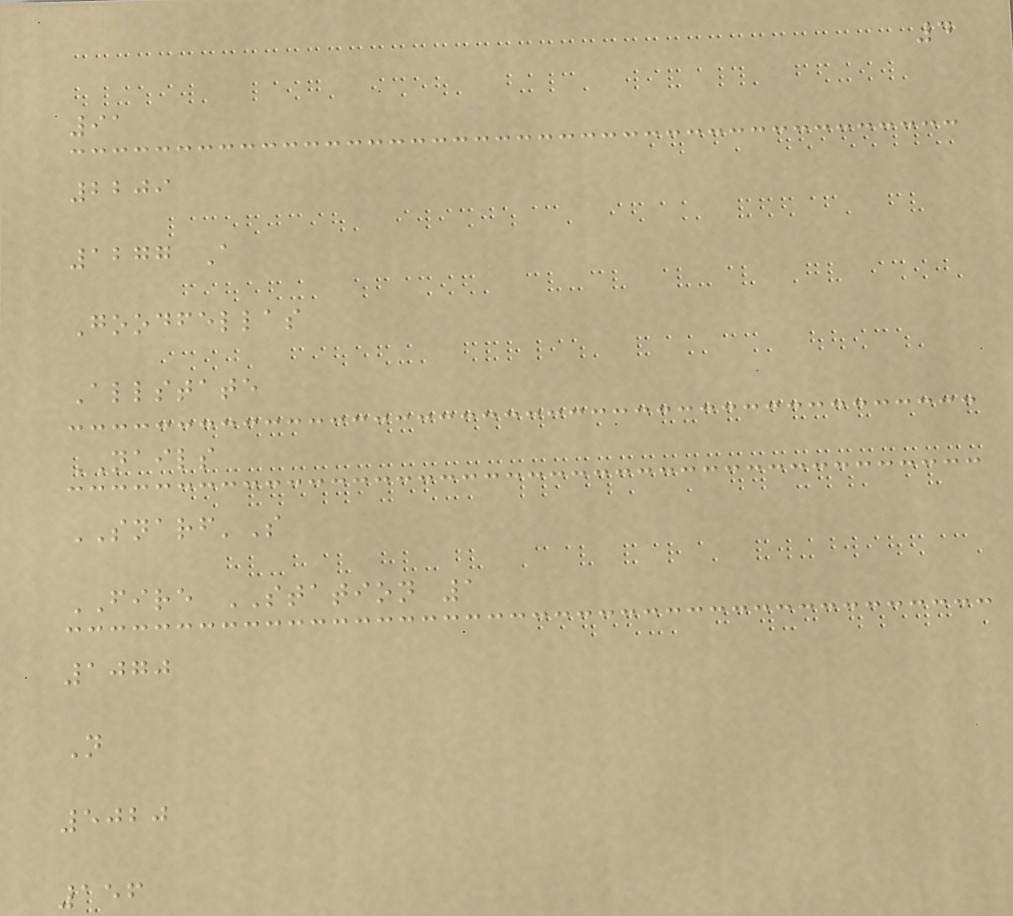4
91
2209
1277 A
Goodfellas
Allstate
NAILS
SNARF'S
FIRE STATION 1
1070
N
5020
156
